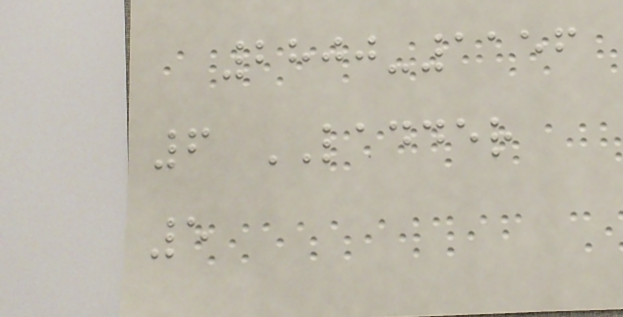2800-1156
6 LADDER
5
